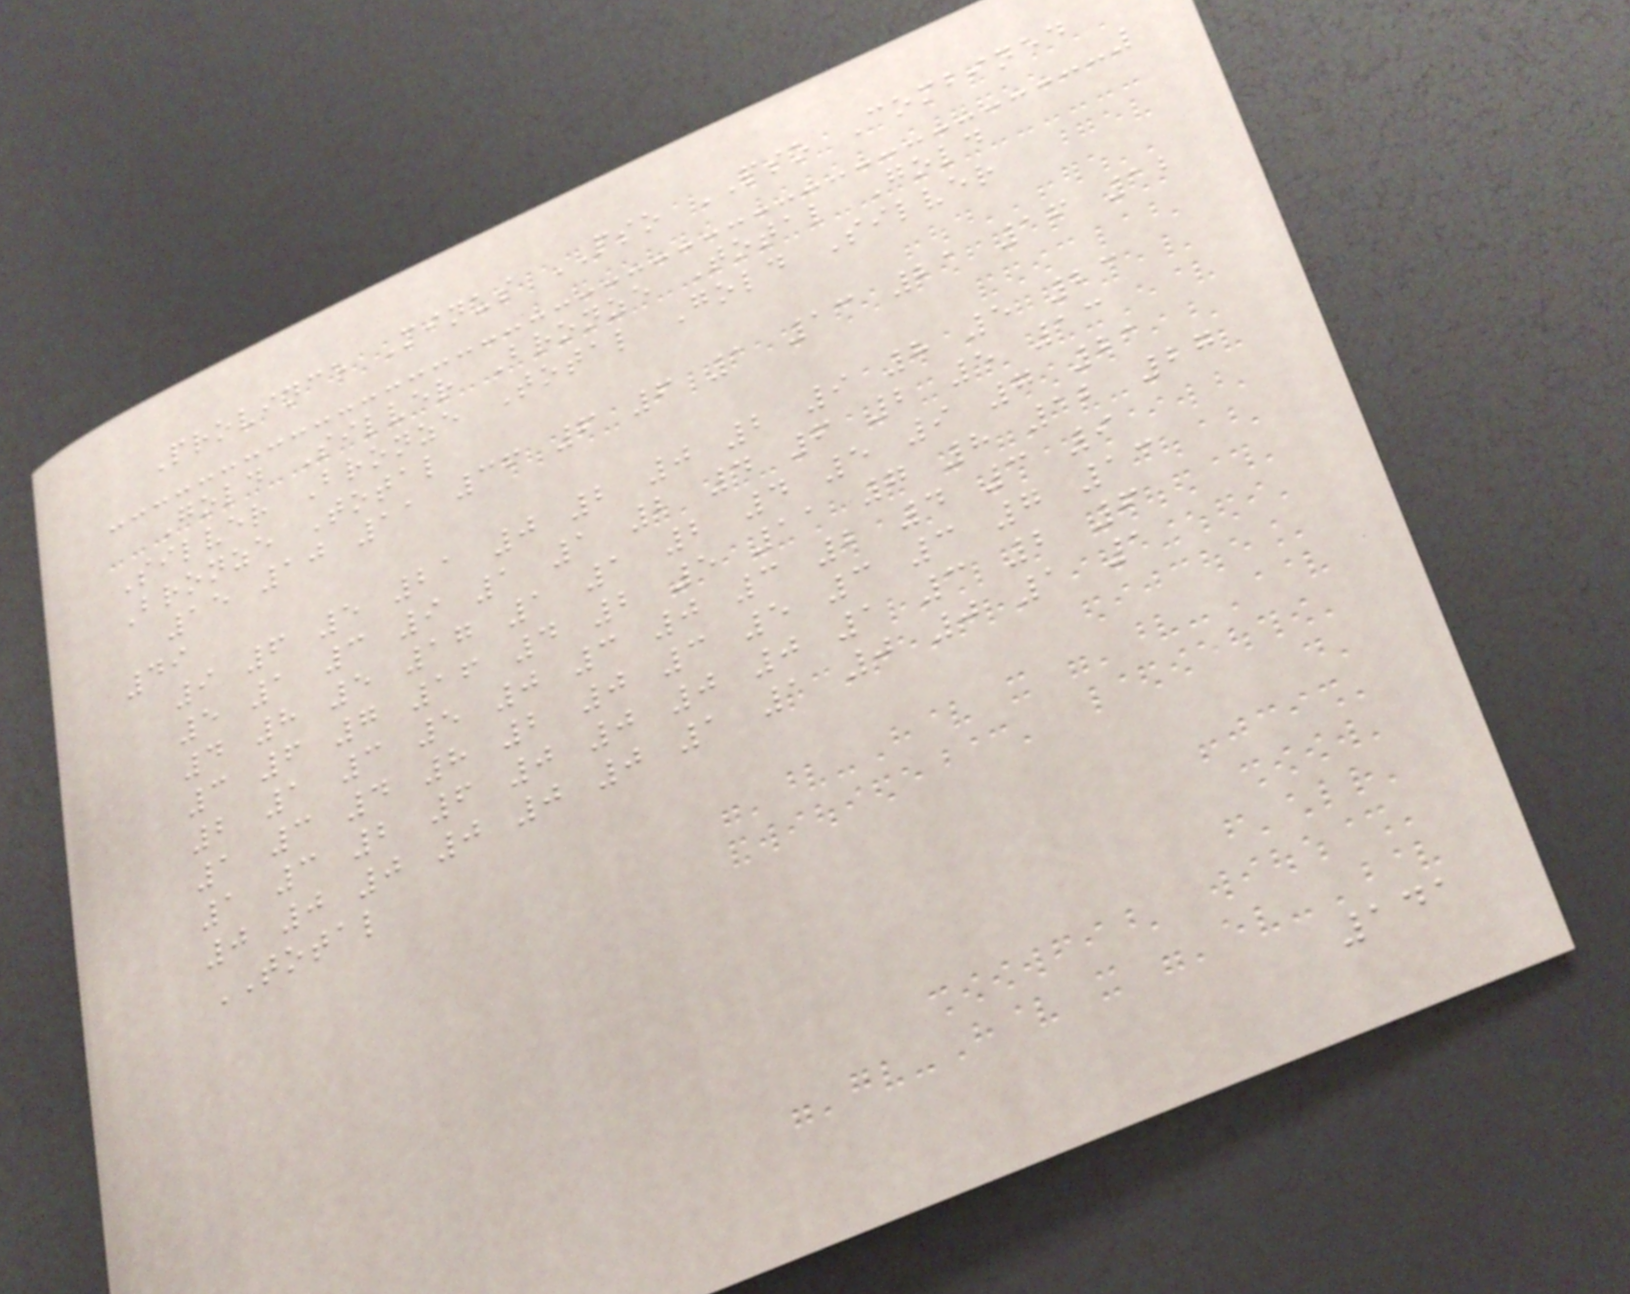Province Minus PSO PSO Combined
Gold Silver Bronze Total Gold
Silver Bronze Total Gold Silver
Bronze Total
15 10 11 36 6 6 1 13 21 16 12
49
9 6 5 21 0 2 0 2 9 8 5 23
5 1 3 9 1 1 2 4 6 2 5 13
4 8 5 17 1 1 2 4 5 9 7 21
3 6 7 16 4 2 5 11 7 8 12 27
2 1 3 5 0 3 0 3 2 4 3 9
1 3 4 8 2 0 3 5 3 3 7 13
1 3 2 6 0 0 0 0 1 3 2 6
0 0 0 0 0 0 1 1 0 0 1 1
TOTAL
141
